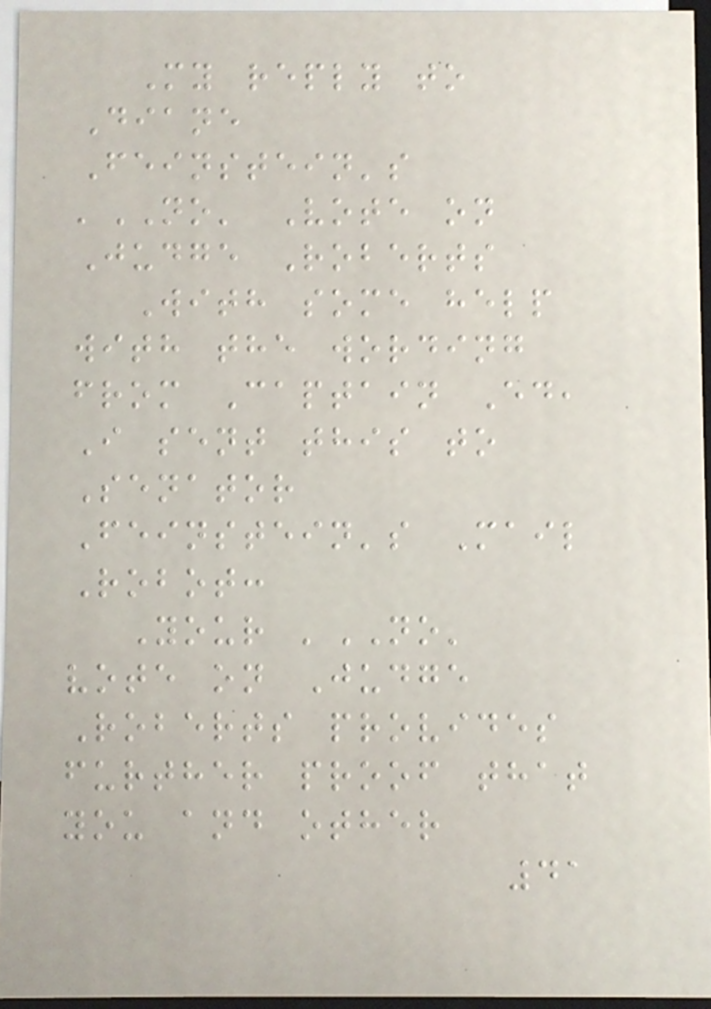My reply to
Diane
Feinstein's
'NO' Vote on
Judge Roberts
With some help
with the wording
from Captain Ed,
I sent this to
Senator
Feinstein's Mail
Robot:
Your 'NO'
vote on Judge
Roberts provides
further proof that
you and other
41
